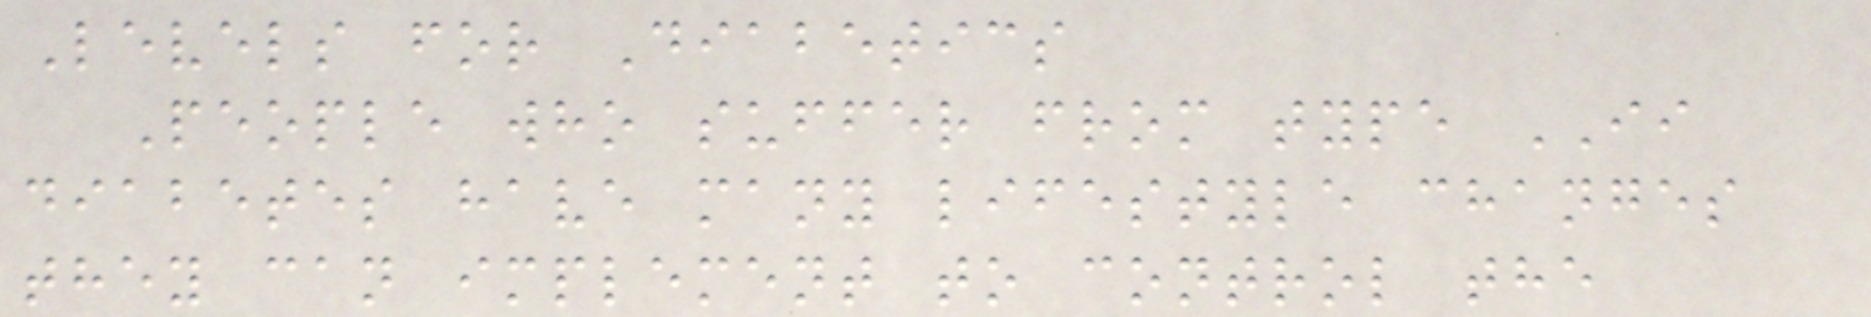Levels for Diabetics
People who suffer from type II
diabetes have many lifestyle changes
they can implement to control the
